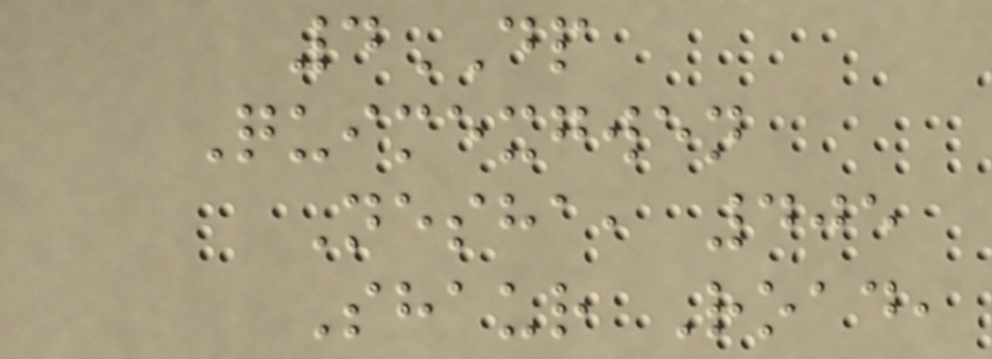4DP
Quimexgwen
Nesha, 405
Shaur Road,
